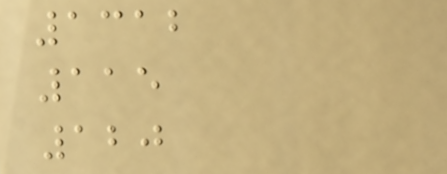1312
115
120
